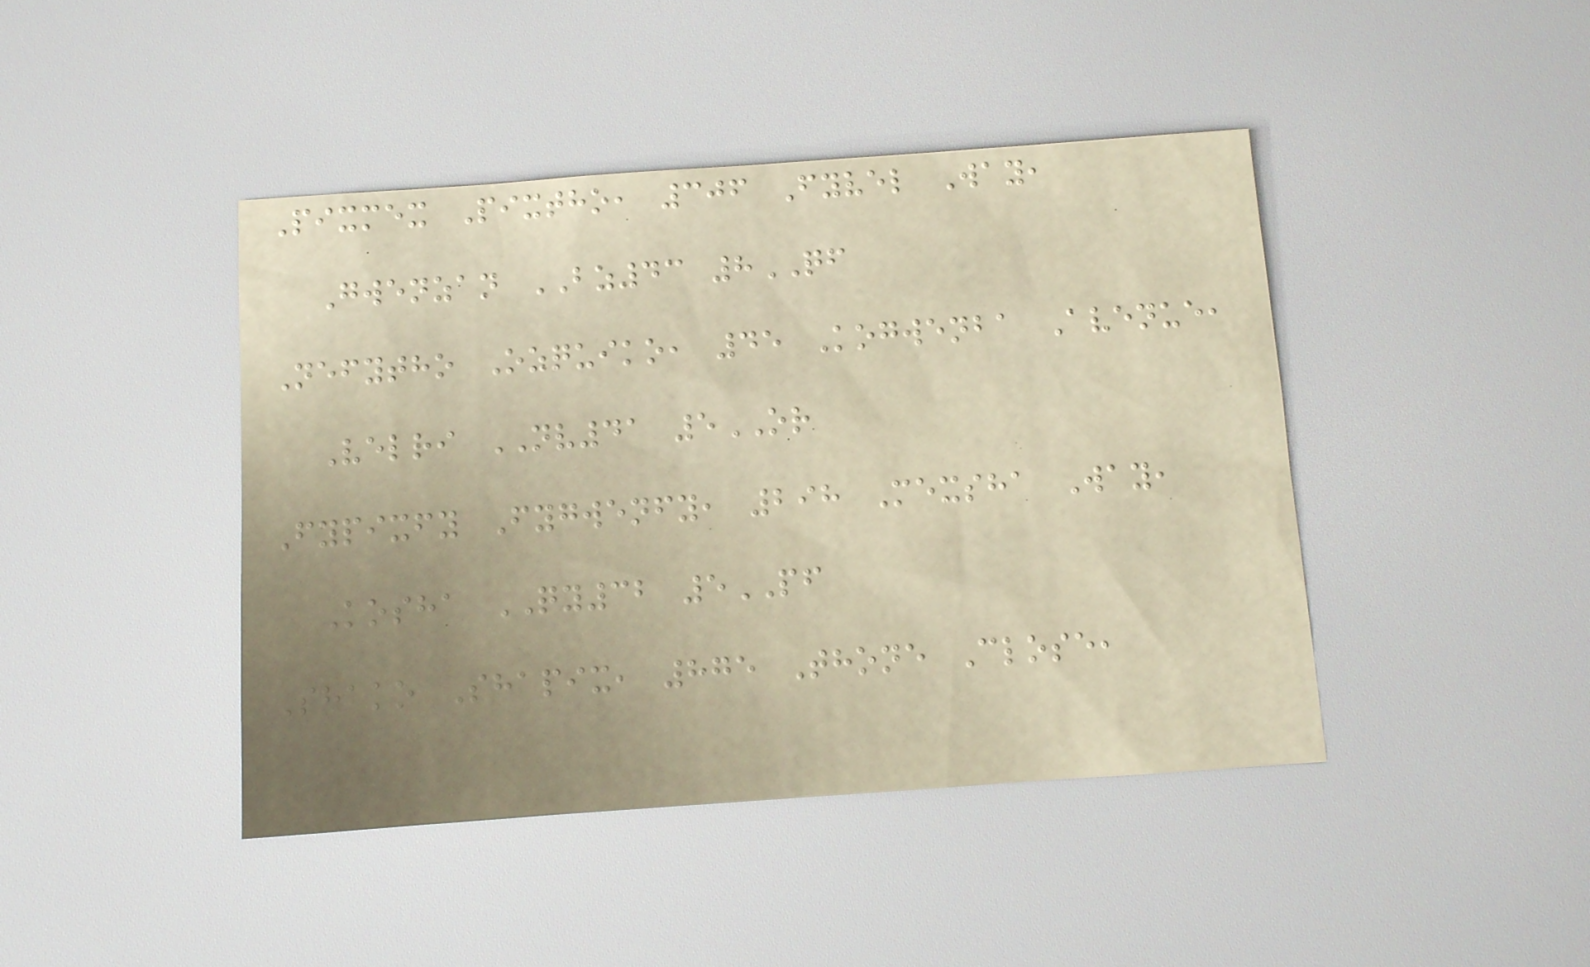Pixmex Pixtho, 306 Fyvel Way,
Gwenzan BZ43 8QF
Nefytho Ozquiko, 45 Kogwenba Avenue,
Velri NV41 5OR
Fypixfy Fygwenfy, 298 Mexsha Way,
Kosha QY32 5PF
Shako Shapix, 875 Thone Close,
